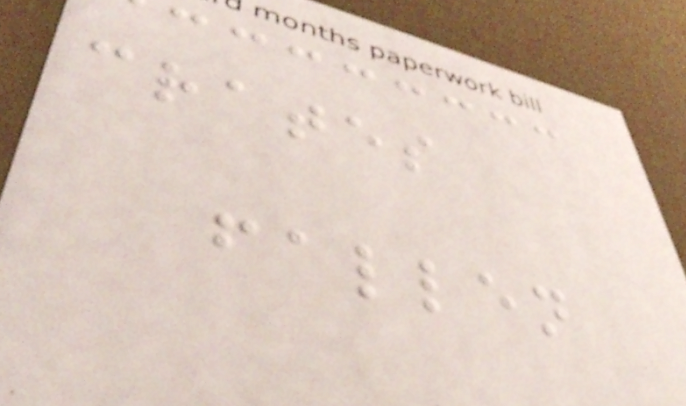crates
fallen
